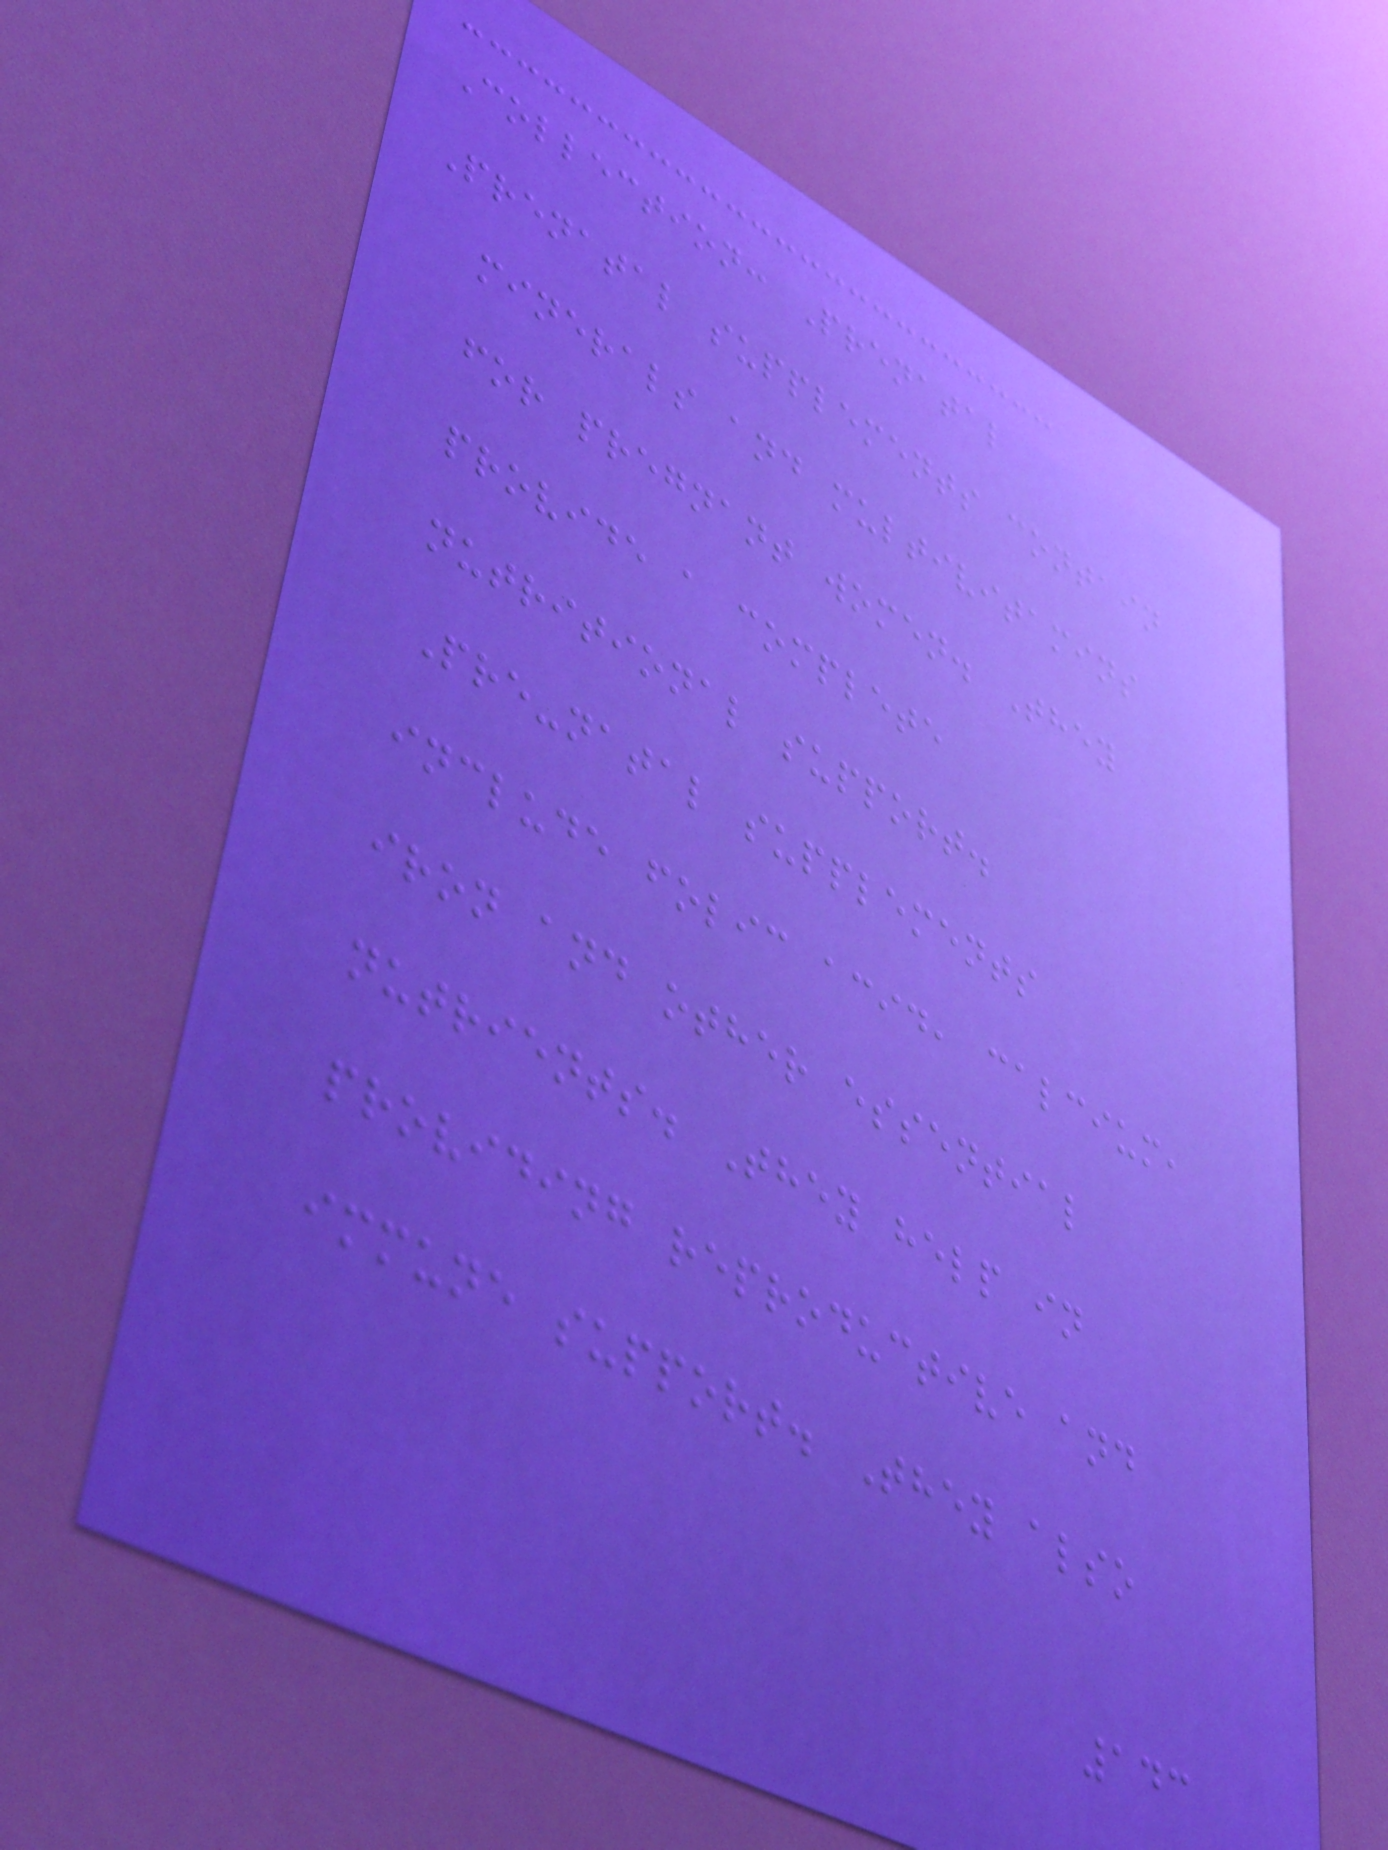Collection: Prenatal
Prenatal supplements contain
minerals and multivitamins
for pregnant women. They
provide a complete
nutritional support.
Pre-natal supplements
include folic acid, calcium,
iron and other essential
nutrients. They help in
providing reproductive and
immune support. They also
143
